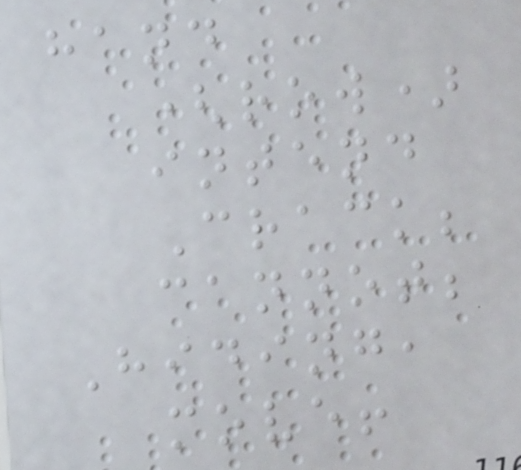hand
(row)
intend
Crack;
cannot;
Hiding,
move!
